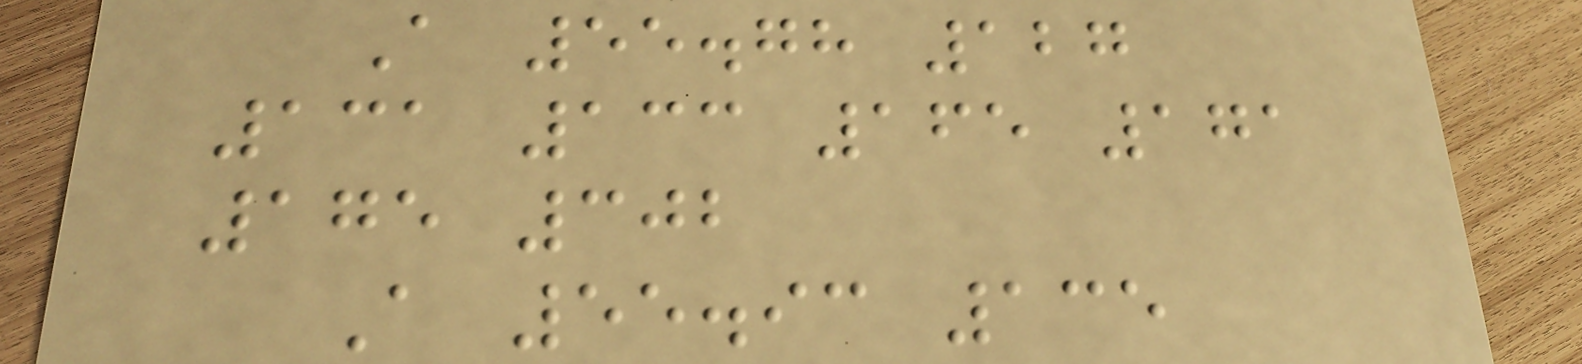A 55.78 127
131 133 165 171
175 302
A 55.93 135
